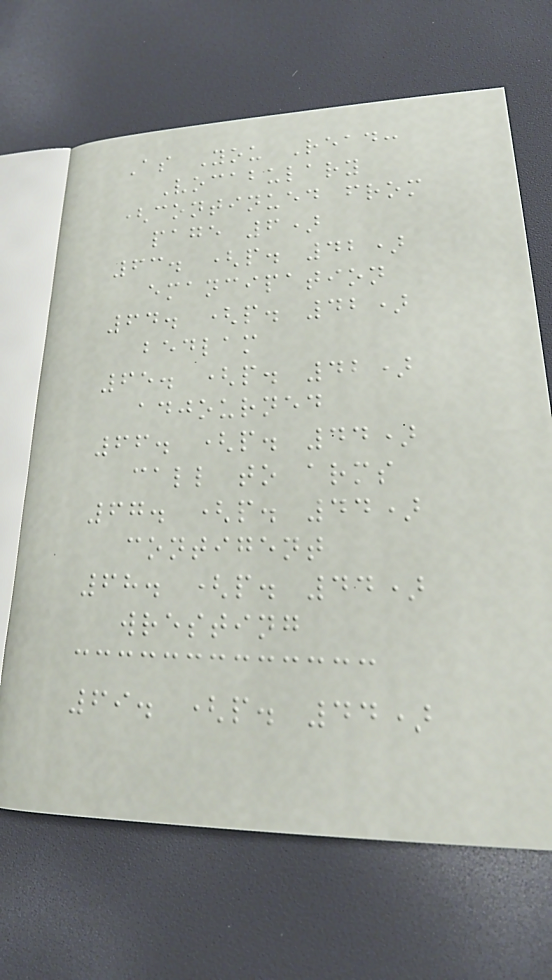As You Read:
Vocabulary
(continued from
page 6)
63. (p. 42)
emancipation
64. (p. 42)
bedlam
65. (p. 42)
adjourned
66. (p. 44)
call to arms
67. (p. 44)
contigent
68. (p. 44)
wresting
69. (p. 44)
